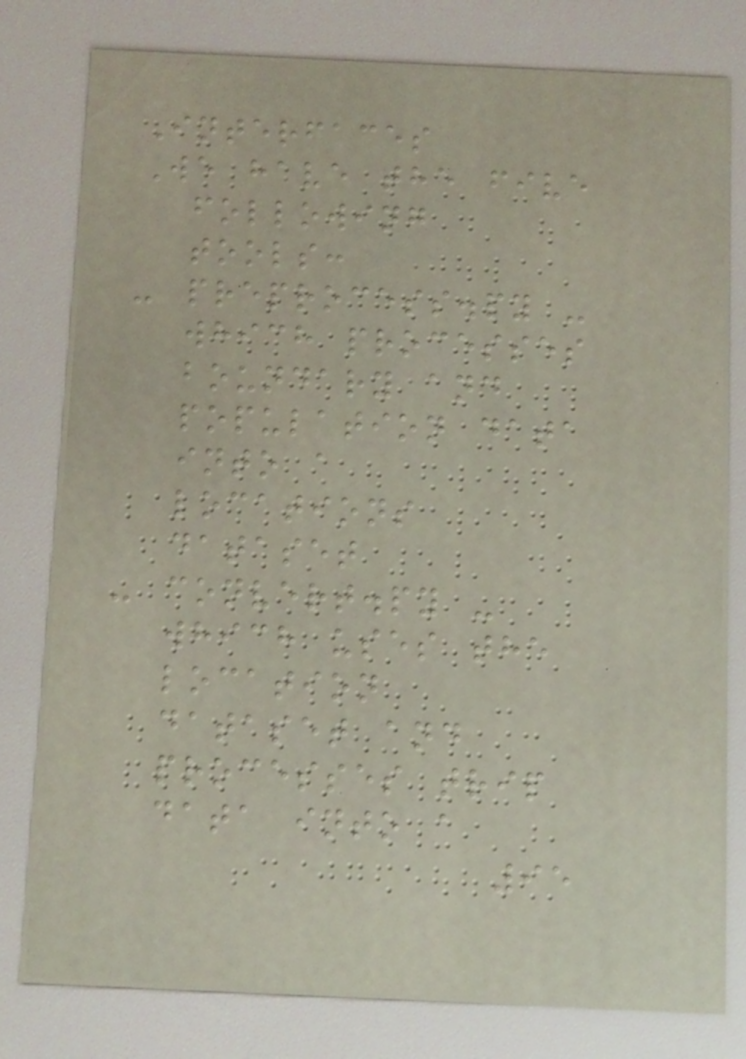Interfaces
We have the five
following
tools:
- preprocess.py -
which processes
boundary and
population data
into a
locations
dataset
- convert.py -
which uses the
location
dataset and
processes trip
data into a
95
